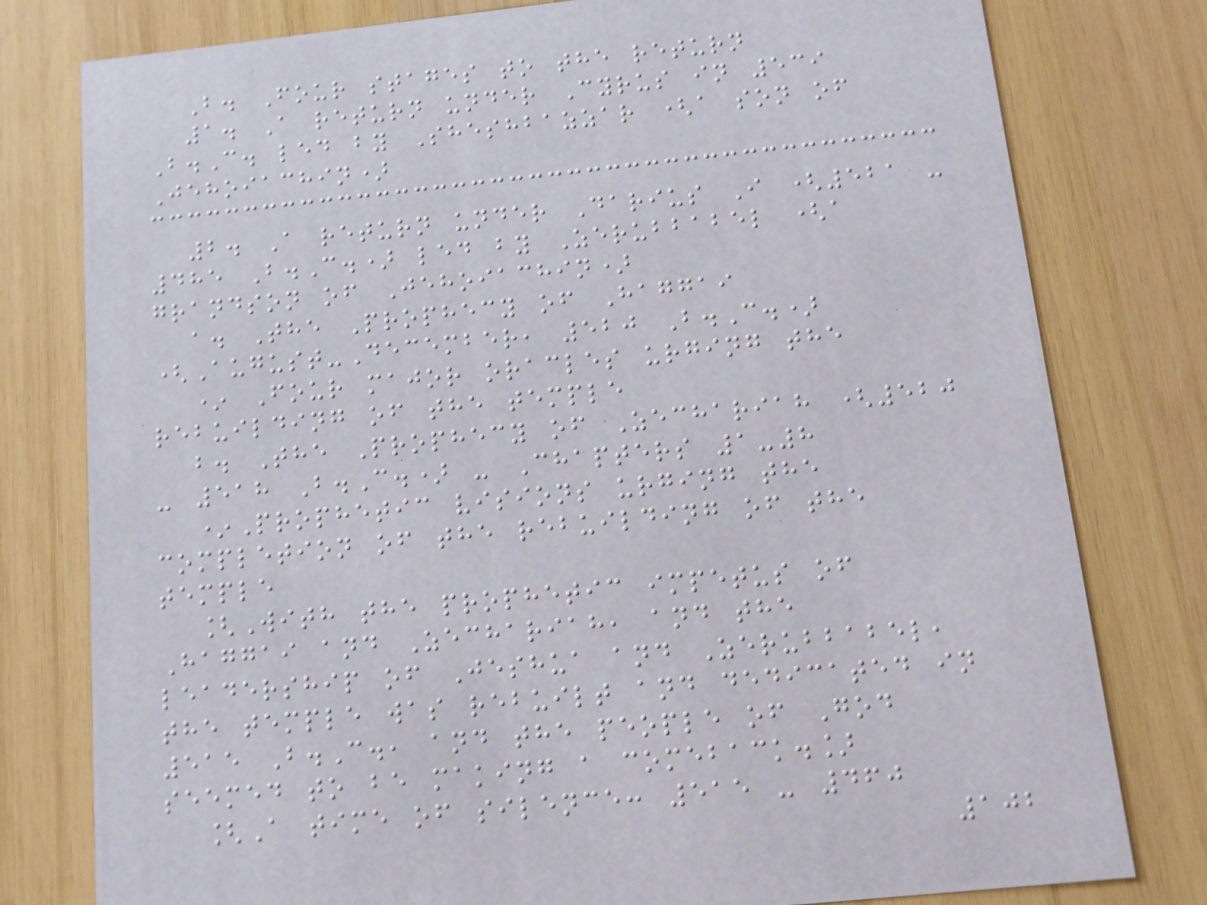B. Four stages to the return
1. A return under Cyrus in 539
B.C. led by Sheshbazzar (a son of
Jehoiachin)
2. A return under Darius I (521 -
485 B.C.) led by Zerubbabel (a
grandson of Jehoiachin)
a. The Prophecy of Haggai
(August-December, 520 B.C.)
* Four major oracles urging the
rebuilding of the temple
b. The Prophecy of Zechariah (520
- 518 B.C.) - Chapters 1-8
*Prophetic visions urging the
completion of the rebuilding of the
temple
[With the prophetic impetus of
Haggai and Zechariah, and the
leadership of Jeshua and Zerubbabel,
the temple was rebuilt and dedicated in
515 B.C., and the people of God
seemed to be making a comeback.]
[A time of silence: 515 - 460
102
